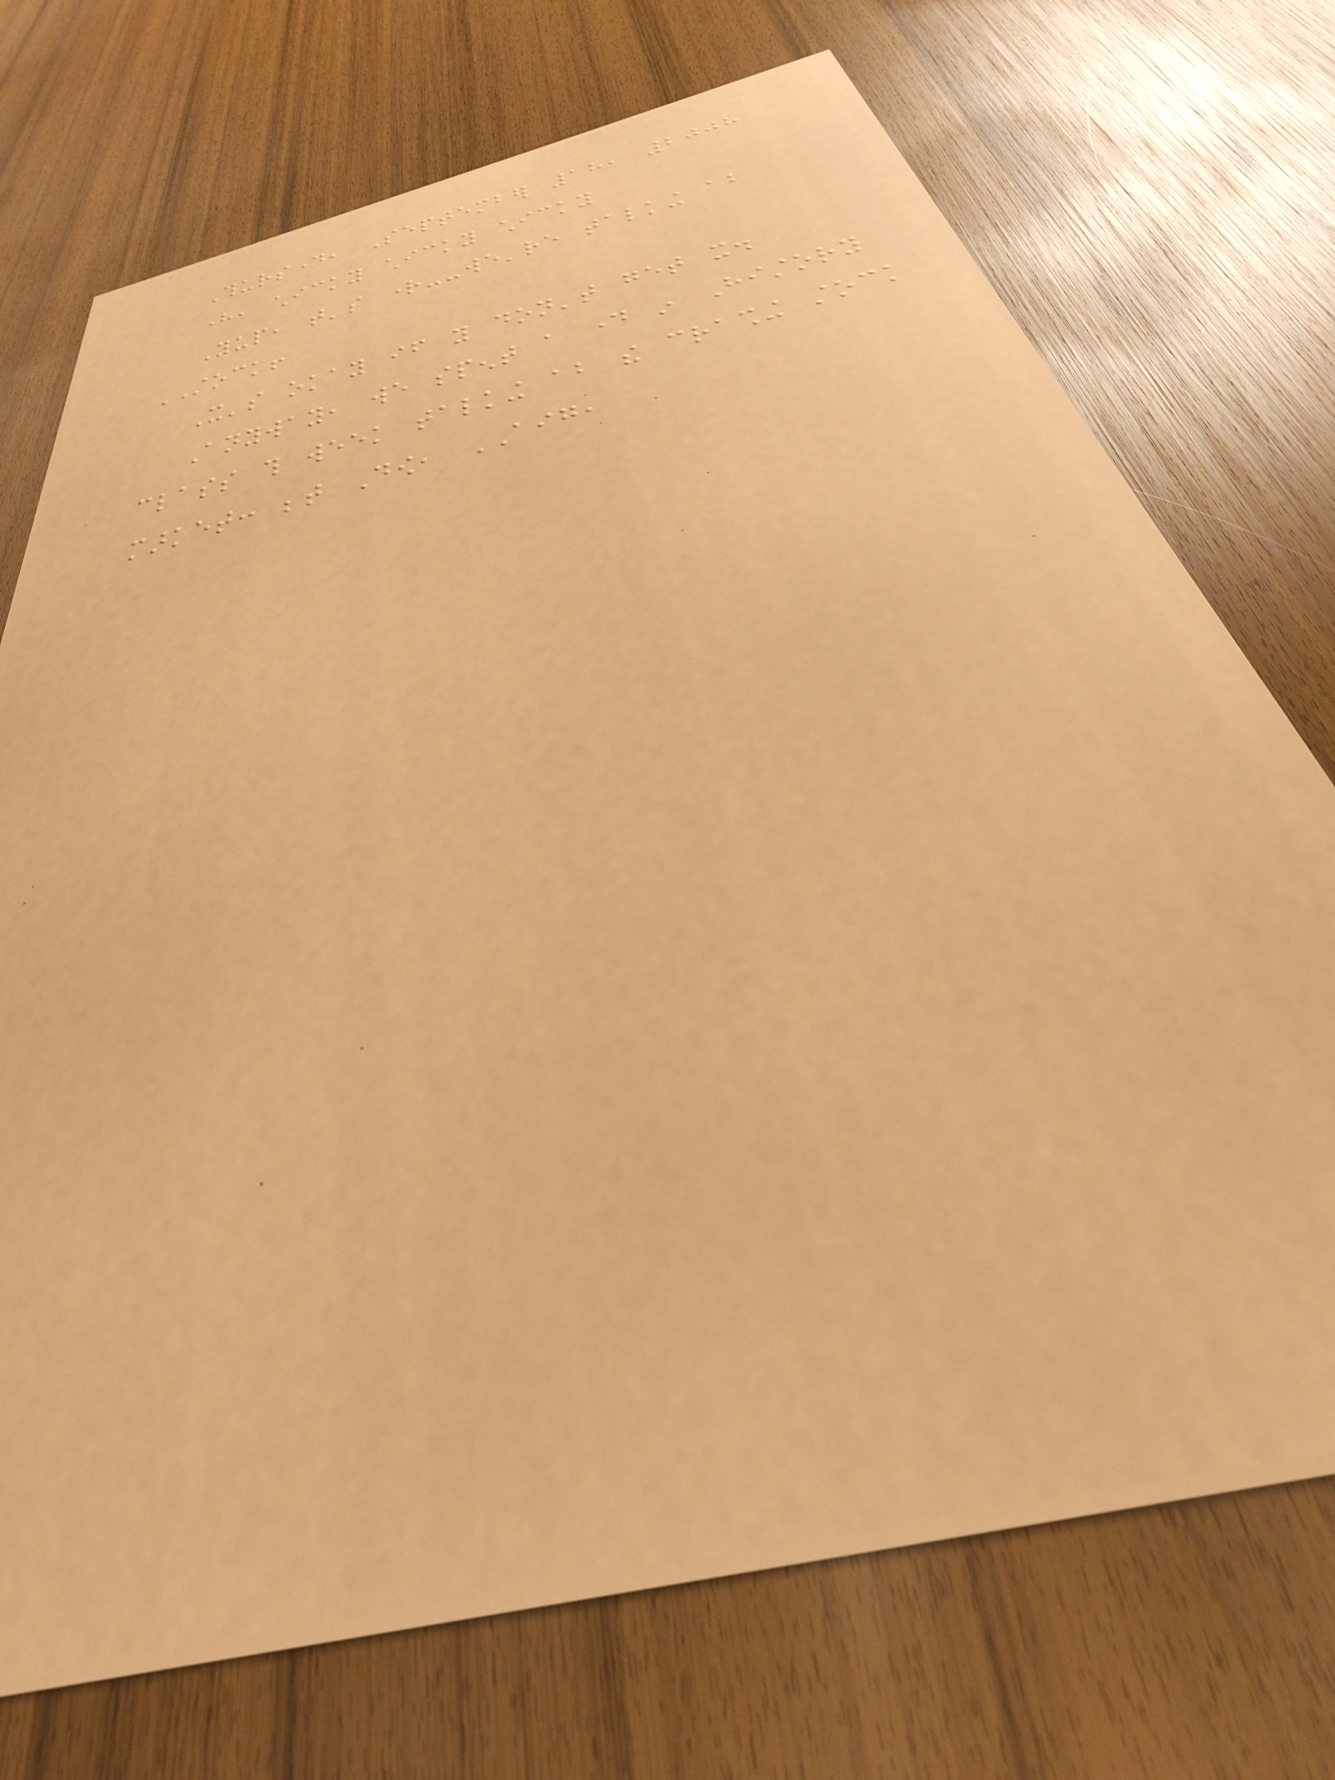Thursday, September 18, 2008
here, chicky chicky chicky
Yup, that's right--we're talking about
STOCK!
It's okay if you don't get it.
Anyway, we spent a day in History
class this week talking about the crashing stock
market: between Dow, AIG,
